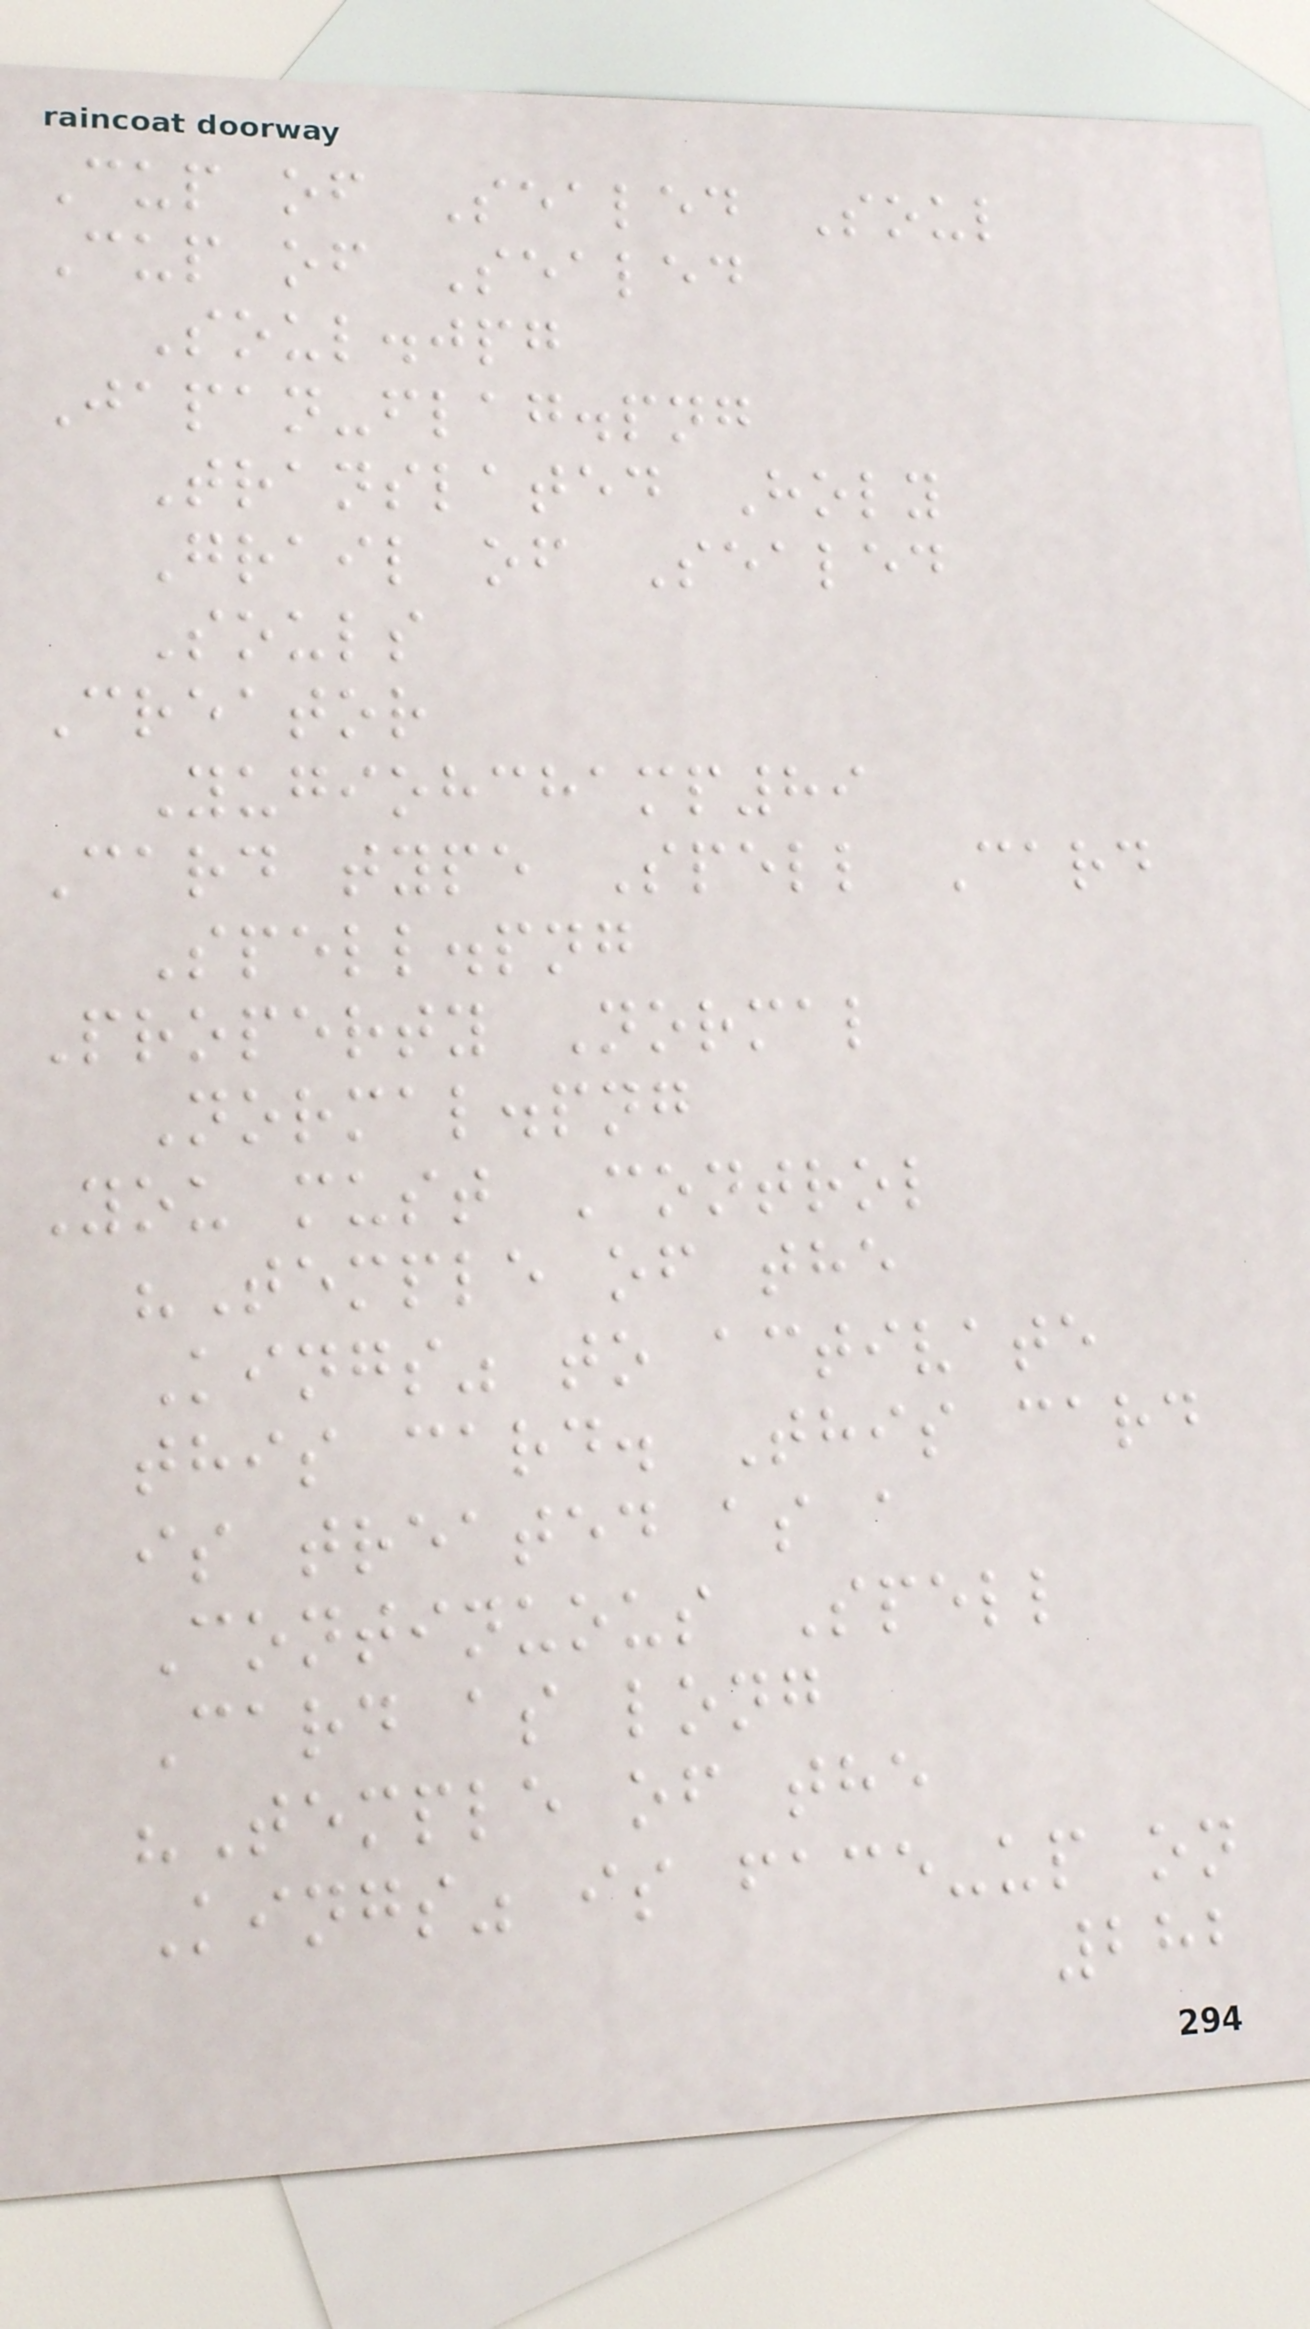Cup of Sealed Soul
Cup of Sealed
Soul.jpg
Japan-flag.png
Translated Holy
Grail of Sealed
Souls
Creator
Yugiohchamp89
Card type Spell Card
Spell.png
Property Normal
Normal.png
You must Control
"Temple of the
Kings" to activate
this card. This card
is treated as a
Continuous Spell
Card as long
"Temple of the
Kings" is face-up on
282
